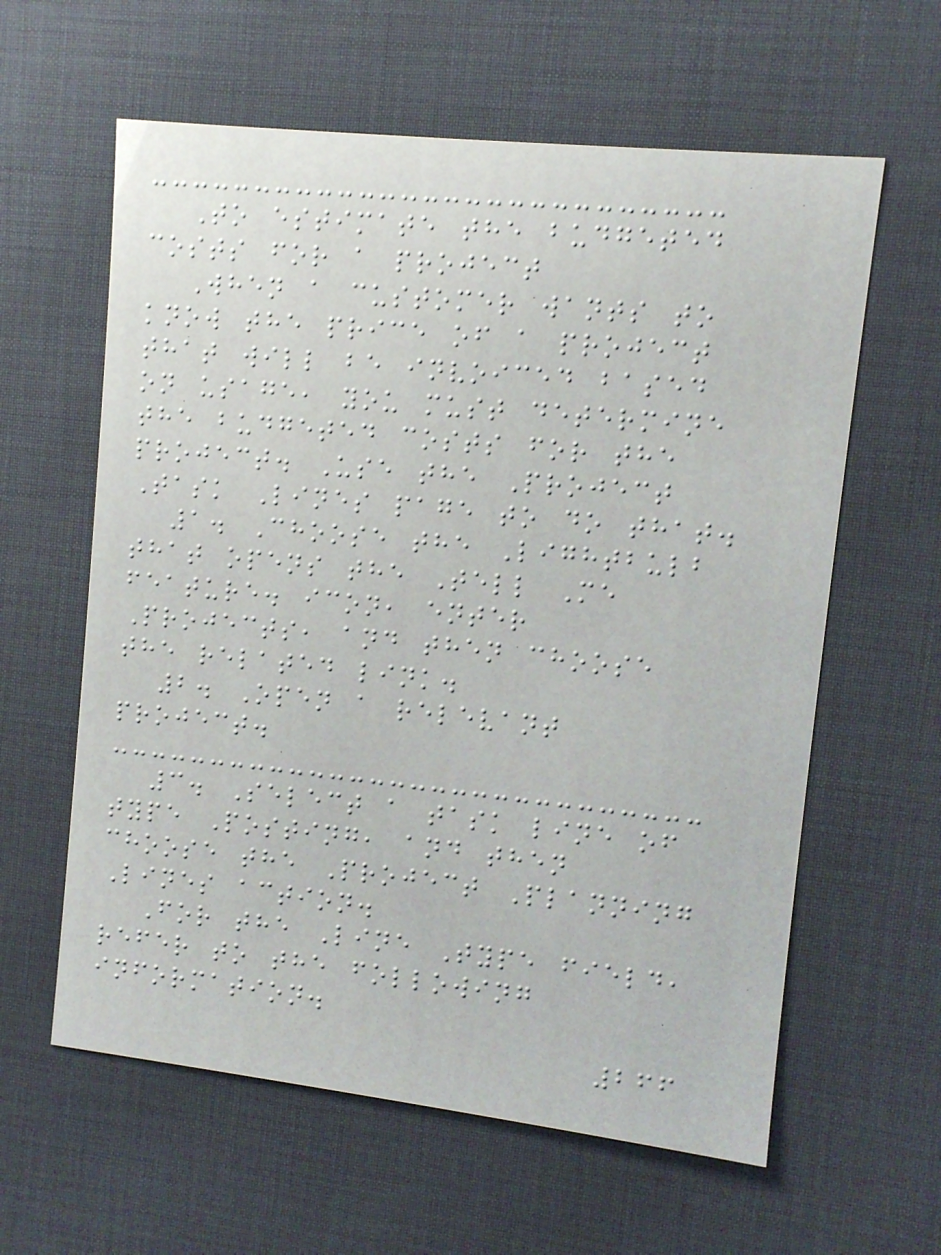To estimate the budgeted
costs for a project
When a customer wants to
know the price of a project
that will be invoiced based
on usage, you must determine
the budgeted costs for the
project. Use the Project
Task Lines page to do that.
1. Choose the Lightbulb
that opens the Tell Me
feature. icon, enter
Projects, and then choose
the related link.
2. Open a relevant
project.
3. Select a task line of
type Posting, and then
choose the Project Planning
Lines action.
For the Line Type field,
refer to the following
information.
266
